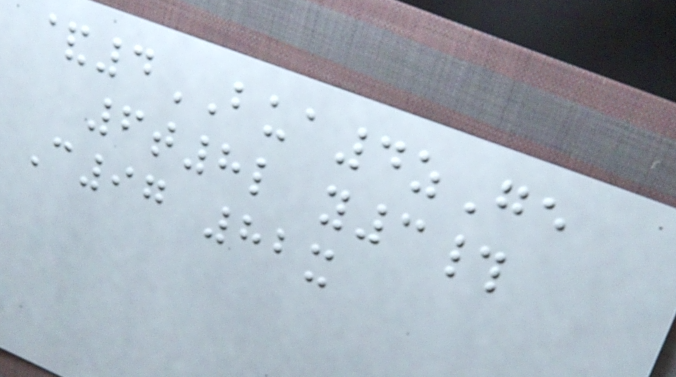&4BUA4zGe
6t8l y3#
C97 82x
